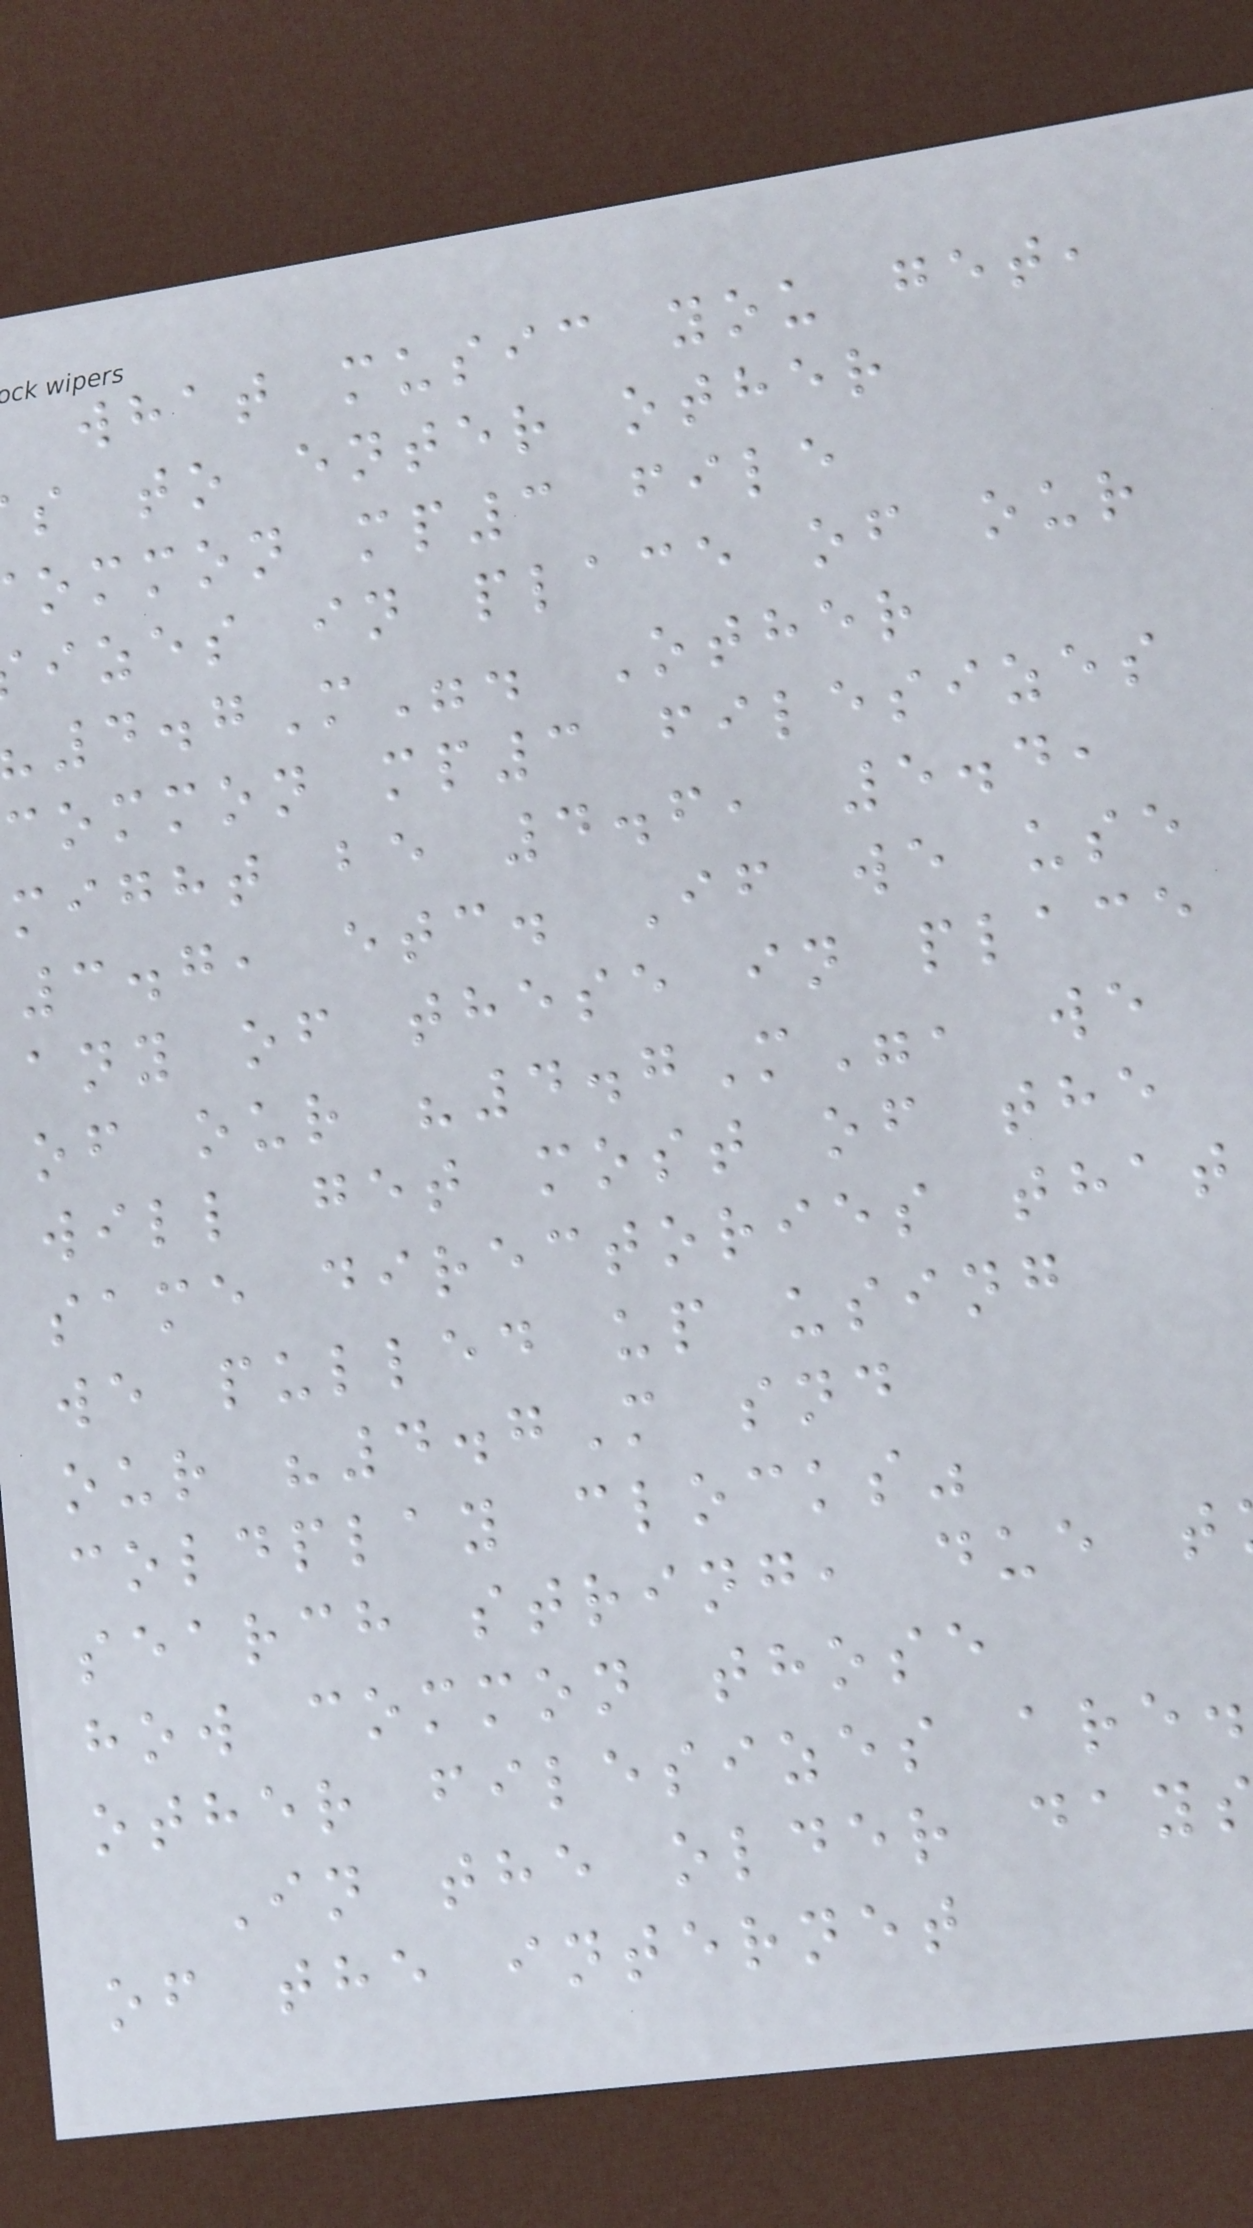what music you get,
s to enter other
ommon mp3 file
izes in place of our
4.7M". Other
common mp3 filesizes
might be 4.6, 5.4,
3.7, etc. If we use
any of these in place
of our "4.7M", we
will get most of the
same directories that
we pulled up using
our "4.7M snd
coldplay clocks"
search string, due t
how common those
other filesizes are.
In the older day
of the internet
